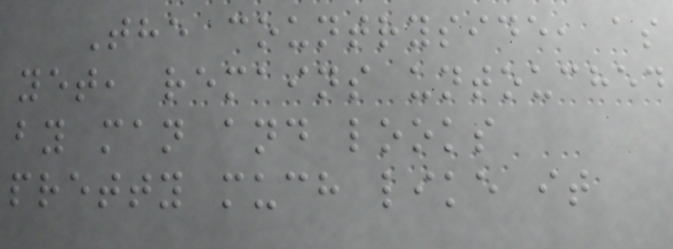The countryside, as
yet, remains untouched
by man and looks
pretty much like it
